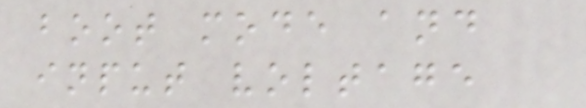boot mode and
input voltage
